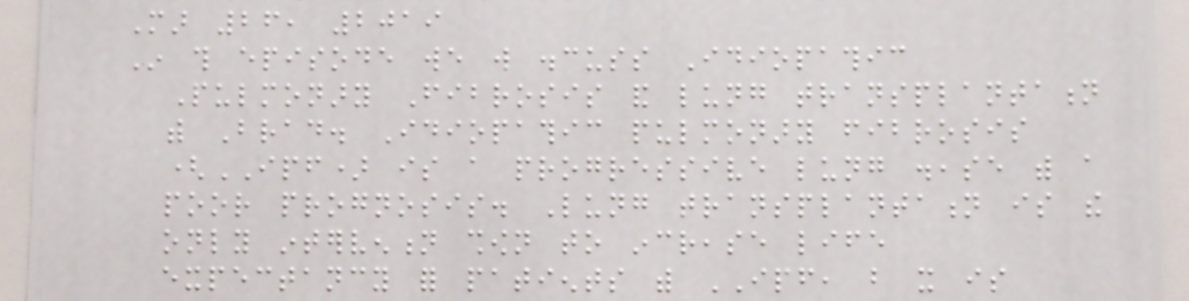Mar 26, 2019
In this episode we will discuss Idiopathic
Pulmonary Fibrosis and lung transplantation
with Brad. Idiopathic pulmonary fibrosis
(IPF) is a progressive lung disease with a
poor prognosis. Lung transplantation is the
only intervention shown to increase life
expectancy for patients with IPF, but it is
